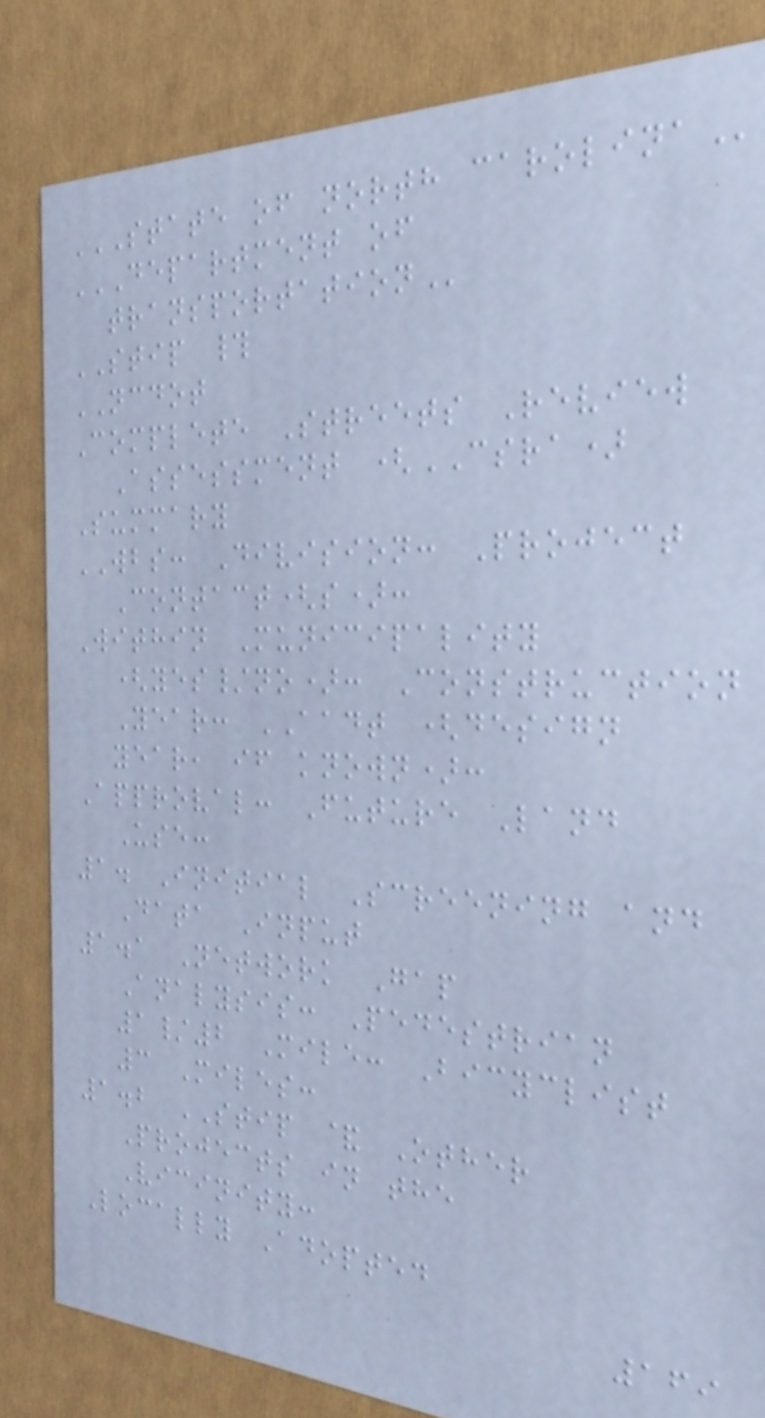STATE OF NORTH CAROLINA
DEPARTMENT OF
TRANSPORTATION
STIP #
NCDOT
Complete Streets Review
Assessment (CSRA)
Summary
WBS: Division: Project
Contact(s):
Within Municipality
(yes/no): Construction
Year: AADT (design
year, if known):
Approval: Future Land
Use:
1. Initial Screening and
Data Input
1.1 Network Gap
Analysis: Pedestrian
1/2 Mile: Bicyclist
3 Miles:
1.2 STIP & Other
Projects in the
Vicinity:
Locally Adopted
169
